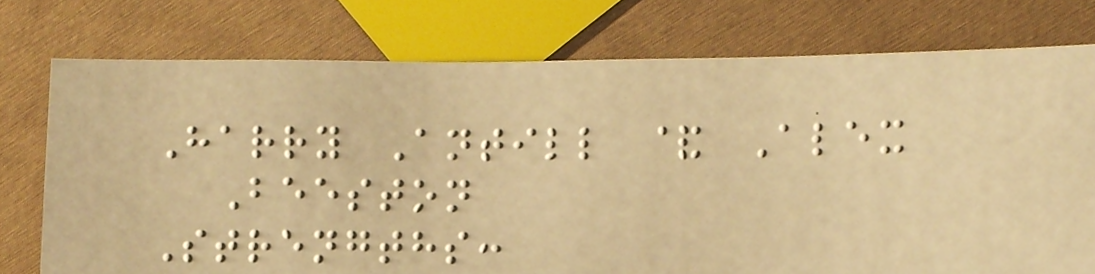Harry Antill & Alex
Beeston
Strengths:
